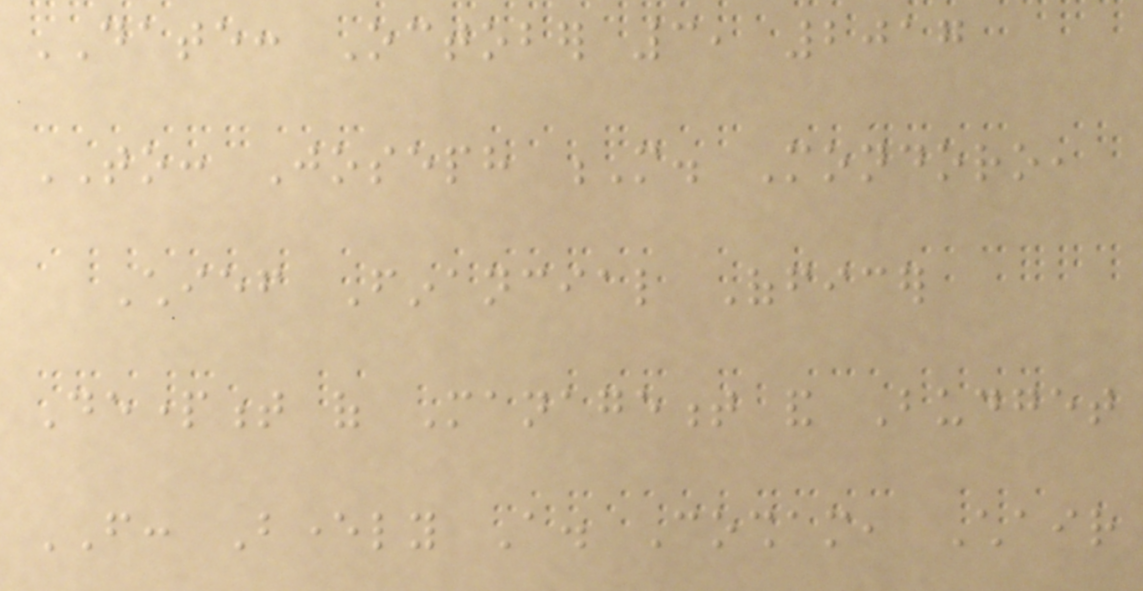DATE: October 3, 2017
TO: Joseph M. Mondoro,
Chief Financial Officer
Department of Management and Budget
FROM: Beverly A. Cosham, Chair
